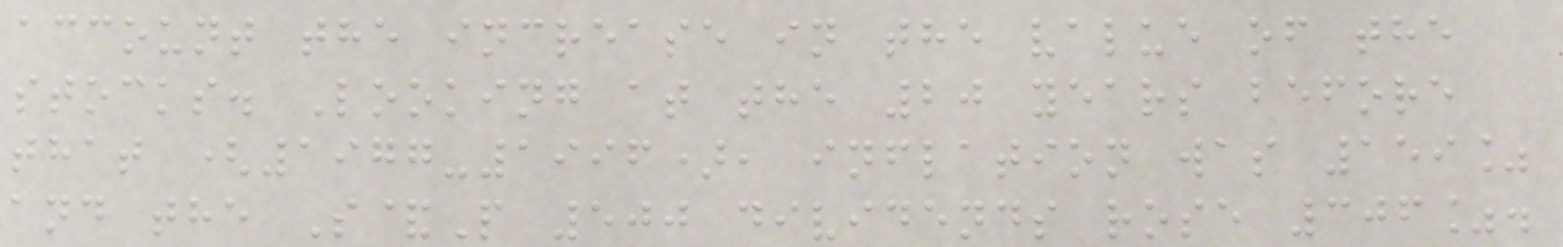account the increase in the value of the
stocks. Looking at the 20 years before
that (1977-1996), inflation was 159%
and the S&P 500 dividends rose 306%.
